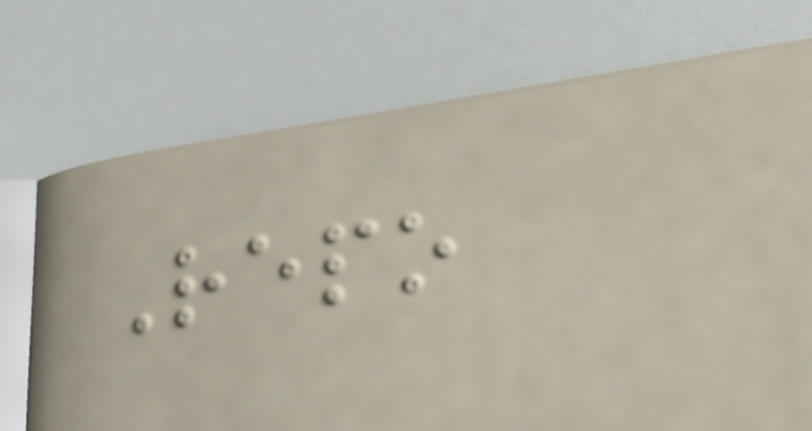Repo
